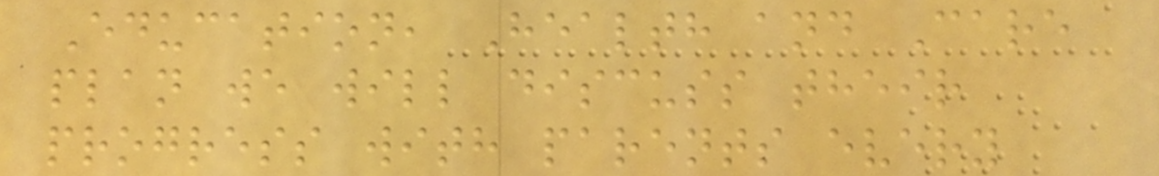Education, Health and Care
plan we will discuss their
progress with parents every
